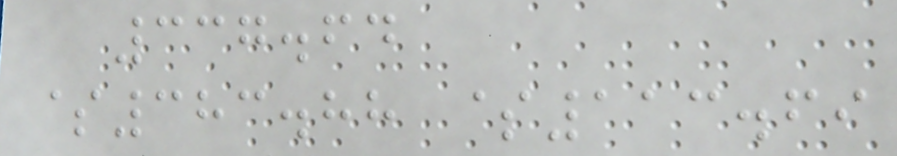337.64
$383.88 $113.69
